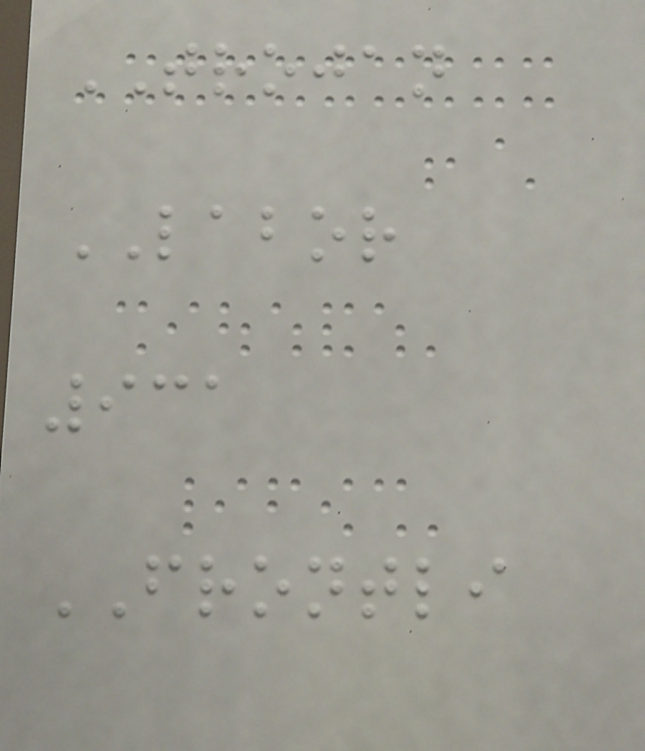TROJAN
LABOR
931
FRONTLI
